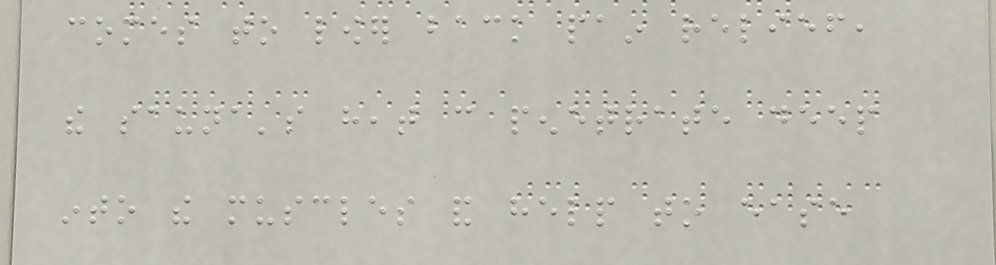comes to lower back pain relief,
the sauna's heat can penetrate deep
into the muscles and help to ease
